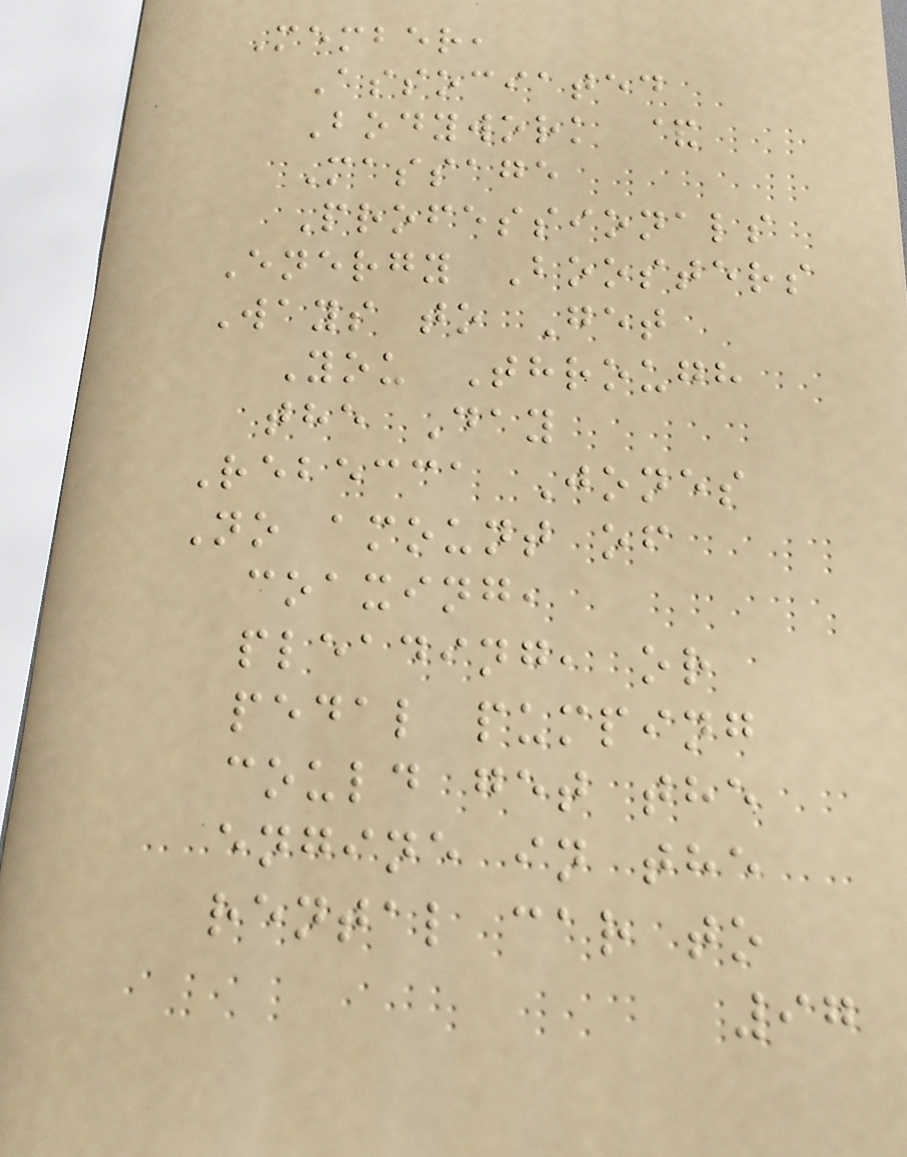Member,
Associated
Bodywork &
Massage
Professionals
Energy Boosters
Ways to Get
You Through
the Day
Rebecca Jones
No amount of
coaxing,
pleading, or
pedal pumping
could get the
engine in the
rental car to
97
